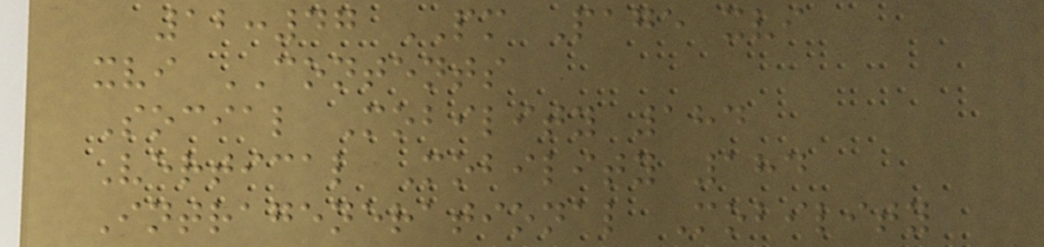12:47 PM Page xvi
xvi CONTENTS
Social Mobility 184
Vertical Mobility 184
Intragenerational Mobility
